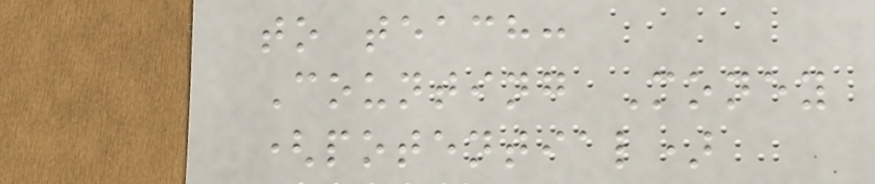to teach:
Counting Money
(potential)
